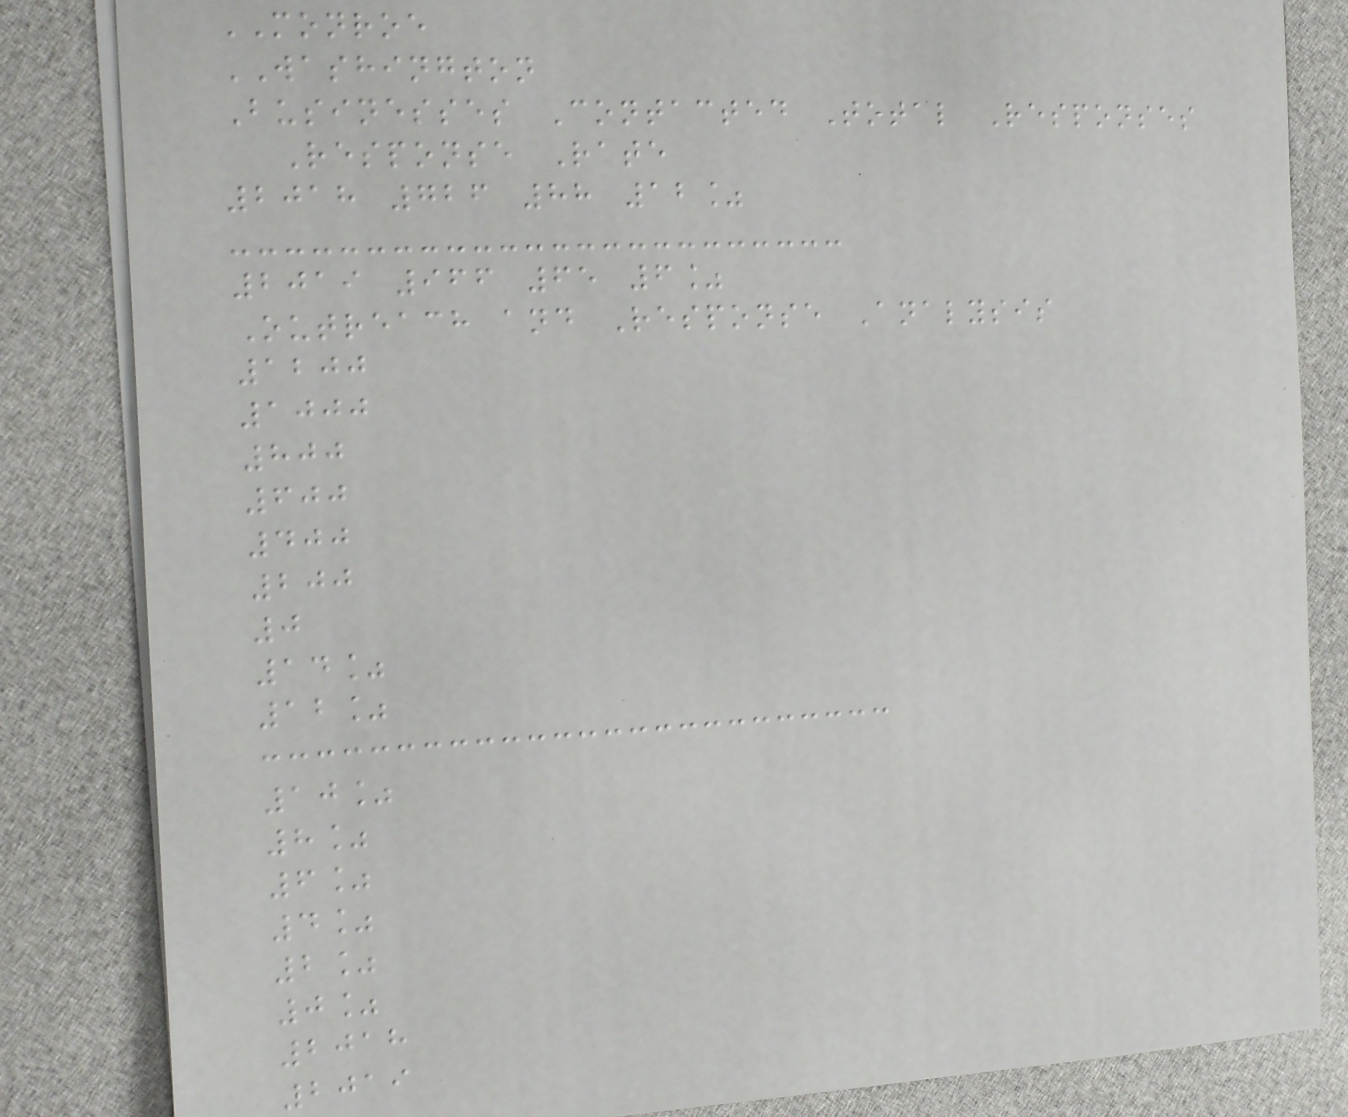MONROE
WASHINGTON
Businesses Contacted Total Responses
Response Rate
2018 726 88 12%
2019 966 65 6%
Outreach and Response Analysis
1200
1000
800
600
400
200
0
14%
12%
10%
8%
6%
4%
2%
0%
2018
2019
